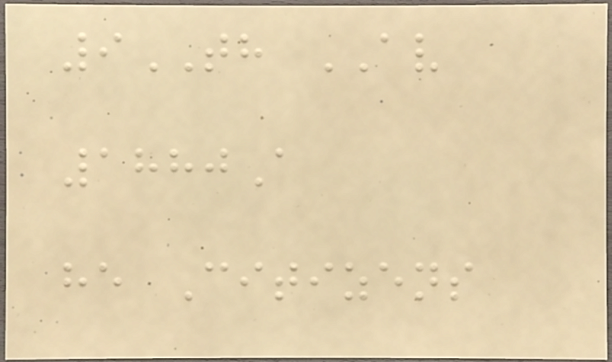9TH AV
1880A
he Citizens
